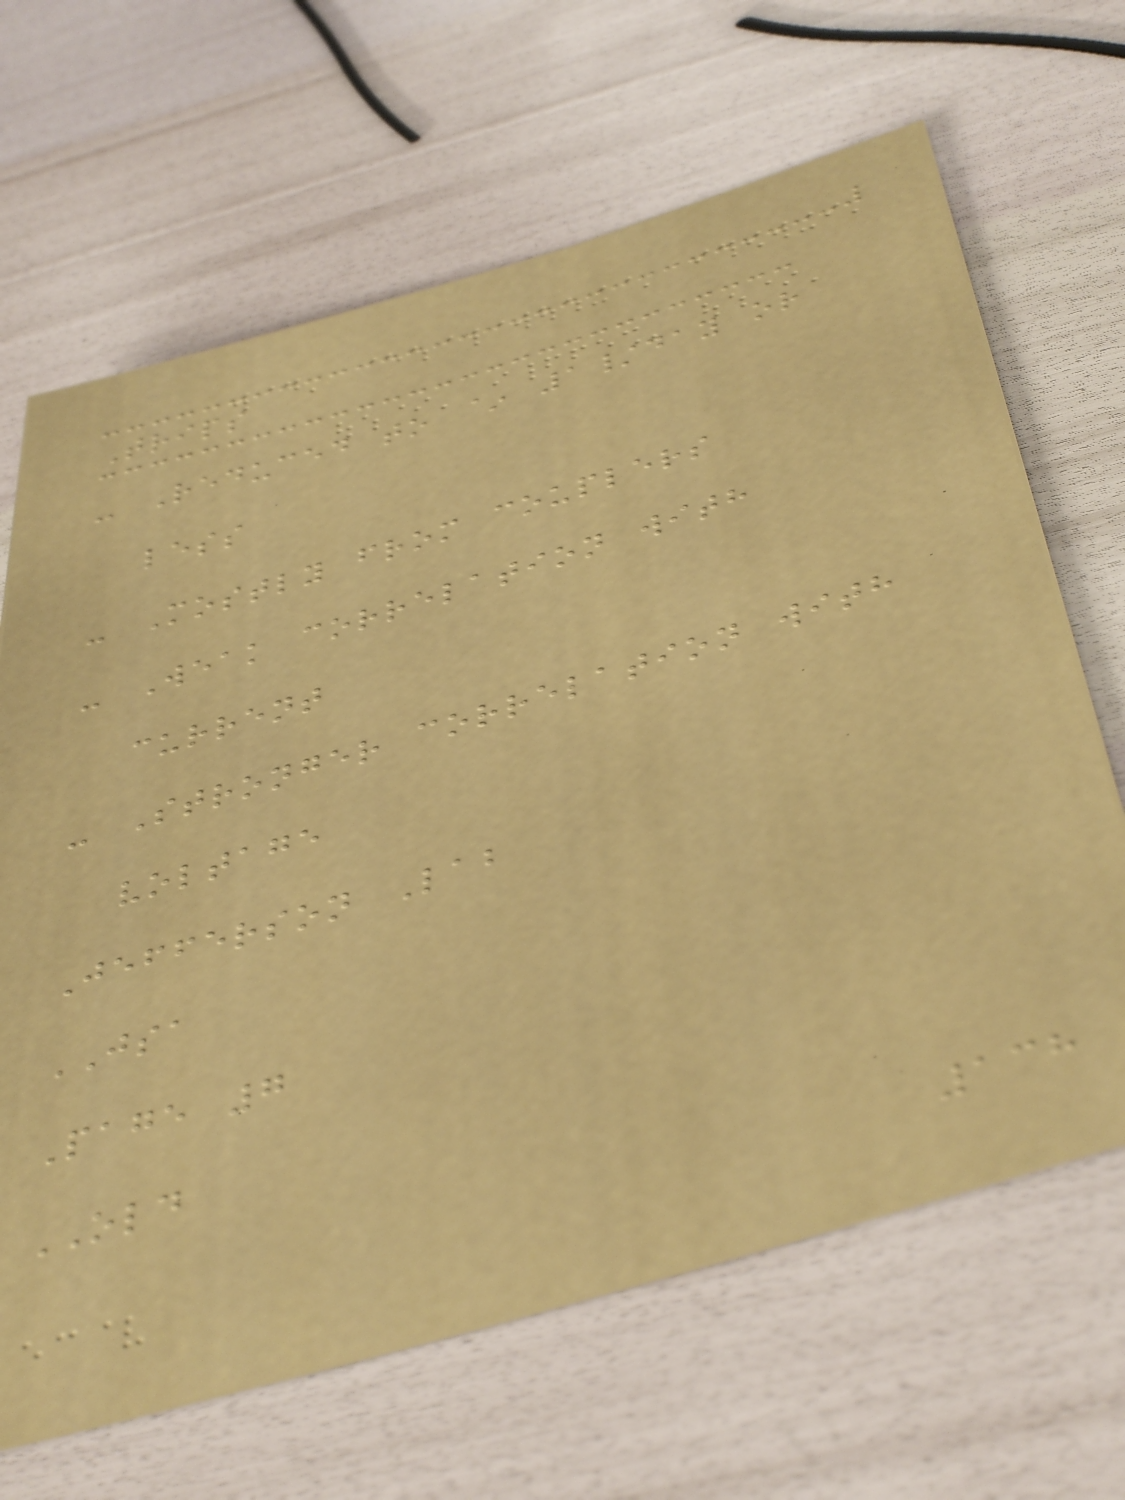Trips
- Reduced to ~ 1/day or
less
- Mostly from couplers
- Weak correlation with
current
- Stronger correlation with
voltage
Jefferson Lab
JSA
Page 7
OLD
138
